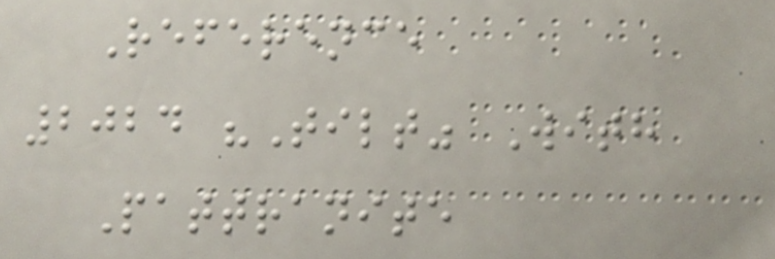Reference
2024 "Tilt" With
Pattranite
